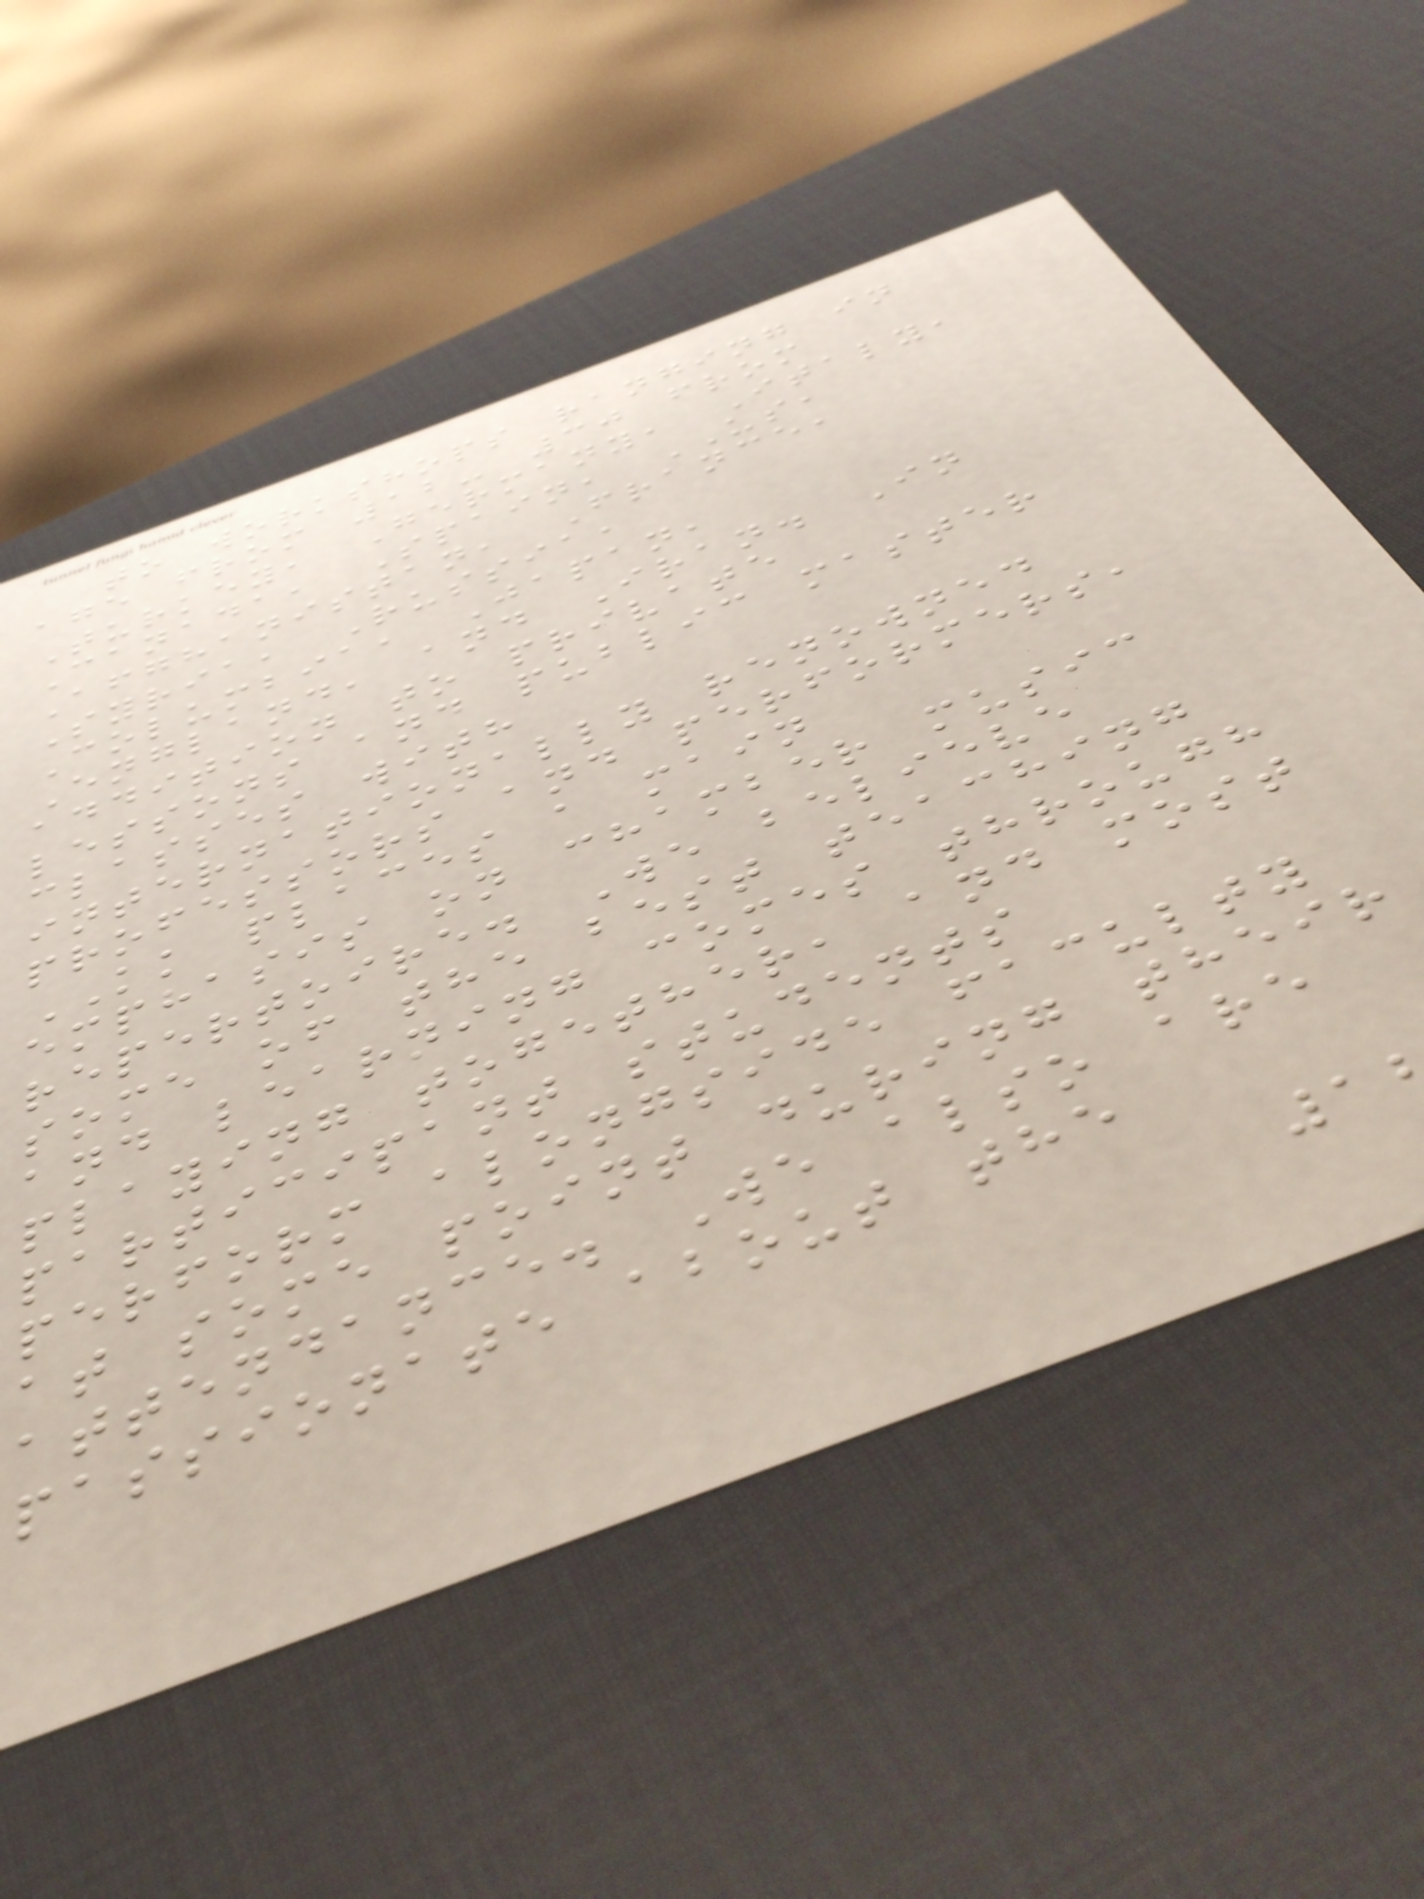to workshops ranging in
age from 12- 30 from
Turkey, Germany, Italy,
Canada, Spain, US,
Afghanistan, France,
Syria, Russia,
Columbia, Japan,
England, and Iran. In
addition to private
lessons and public master
classes with
internationally renowned
professors and performers,
KK places a main
emphasis on chamber music
repertoire. We believe
some of the best teaching
and learning comes through
playing together, and most
participant students
perform alongside faculty
at some point during their
attendance. We also are
passionate about the
